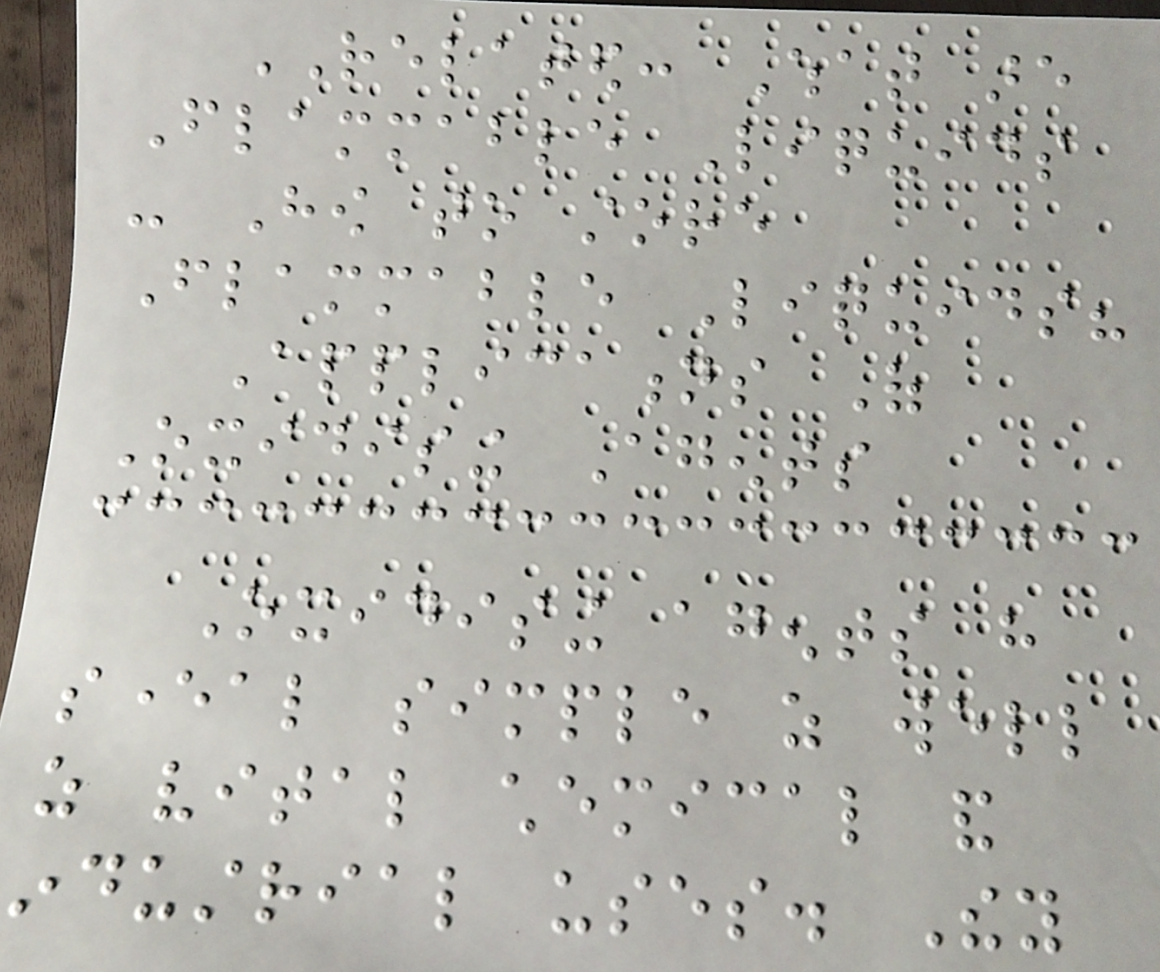RELATED: What are
Flammable Liquids
- How to store
Flammable Liquids?
Applications Of
Oxidising Agents
Oxidising agents have
several simple as well
as vital chemical and
industrial uses. They
